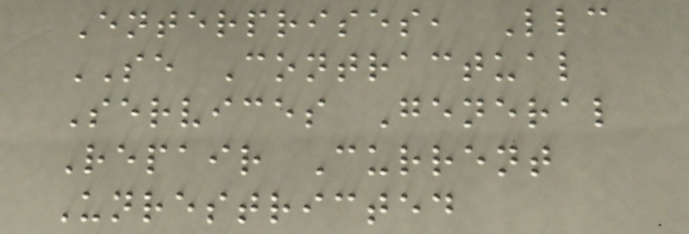Enterprises, Llc
SE Contractual
Services General
Repair Current
Unrestricted
